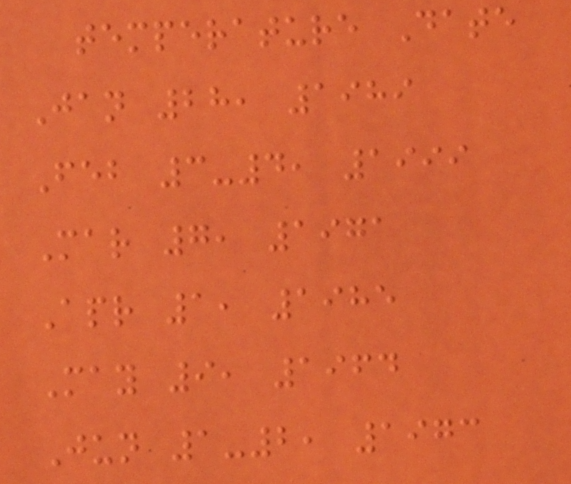temperature Date
Jan 28, 1989
Feb 3-4, 1999
Mar 7, 1971
Apr 1, 1985
May 9, 1964
Jun 1-2, 1973
